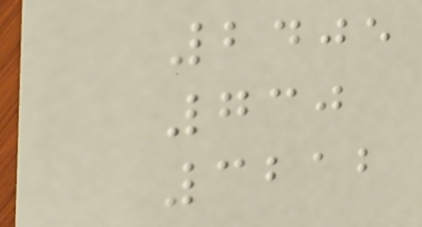2405
730
3212
